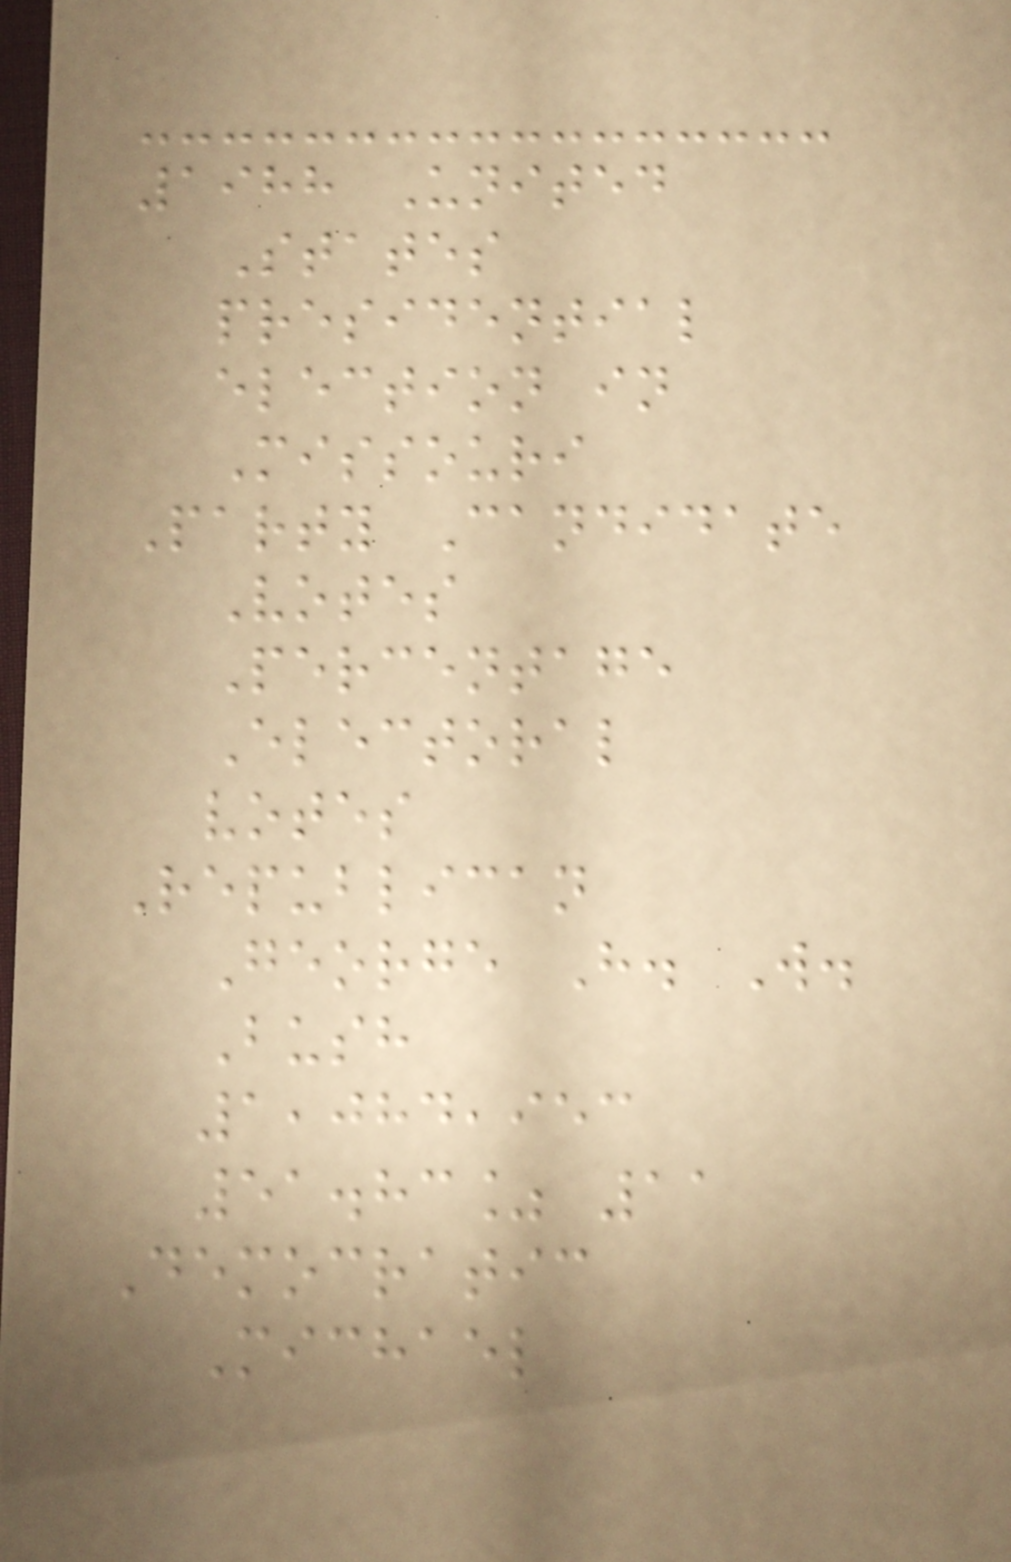1988 United
States
presidential
election in
Missouri
Party Candidate
Votes
Percentage
Electoral
votes
Republican
George H. W.
Bush
1,084,953
51.83% 11
Democratic
Michael
